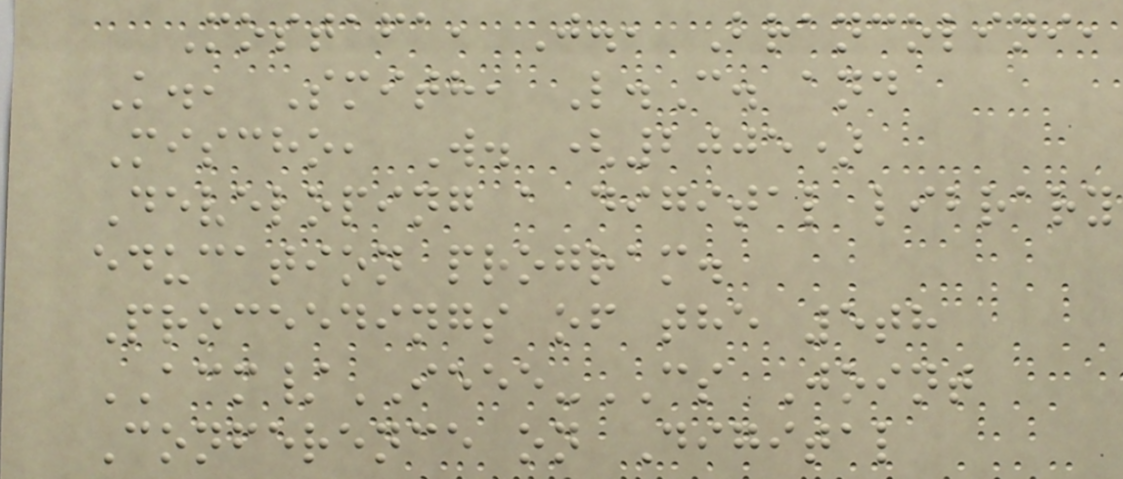Mostafa, J., Brancolini,
K., Smith, L.C. and
Mischo, W. (2005)
Developing a digital library
education program.
Proceedings of the 5th
ACM/IEEE-CS Joint
Conference on Digital
